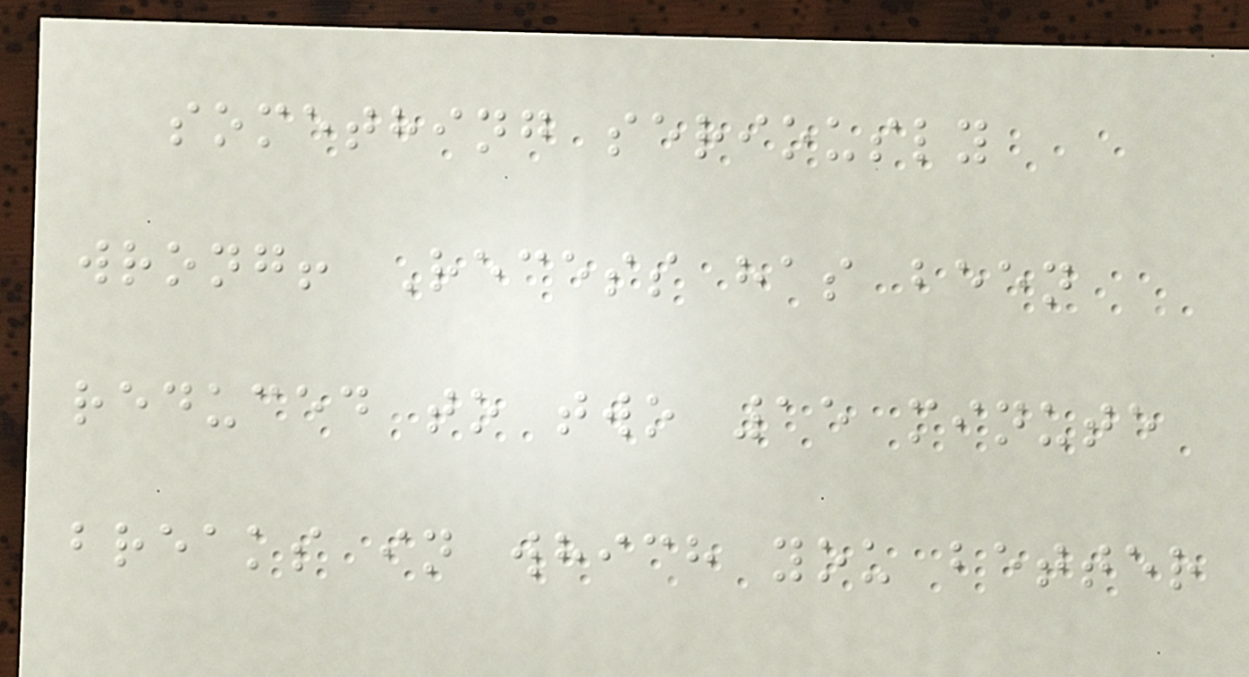something seriously
wrong! Recess has been
reduced to two 15 minute
breaks in which you better
